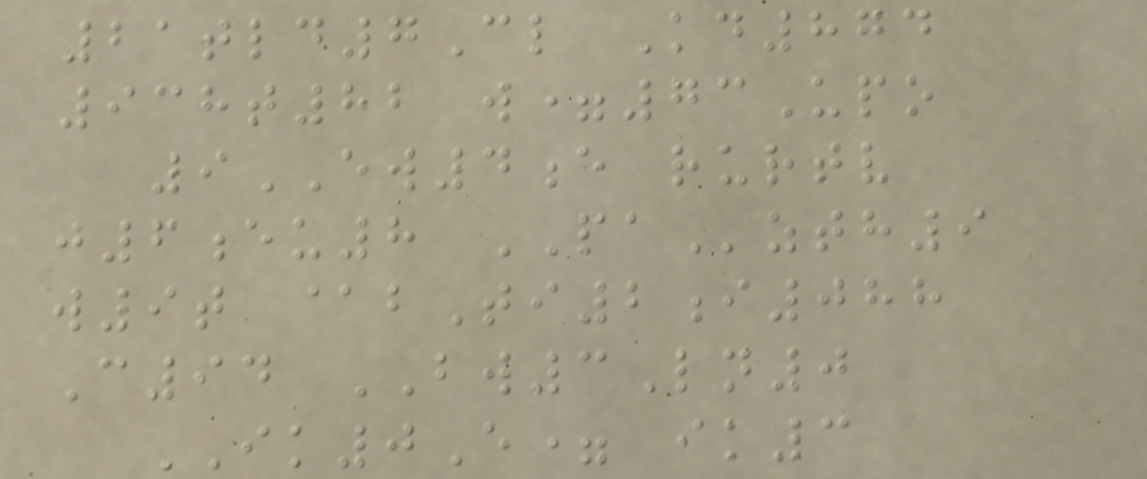21tld7Cl Kd874
938t82 w=73Upo
9EW4e rurtv
j6eu8 PAzth9
w9t @bTi2i088
C94 BW3Ln0
IK0E= ik3
